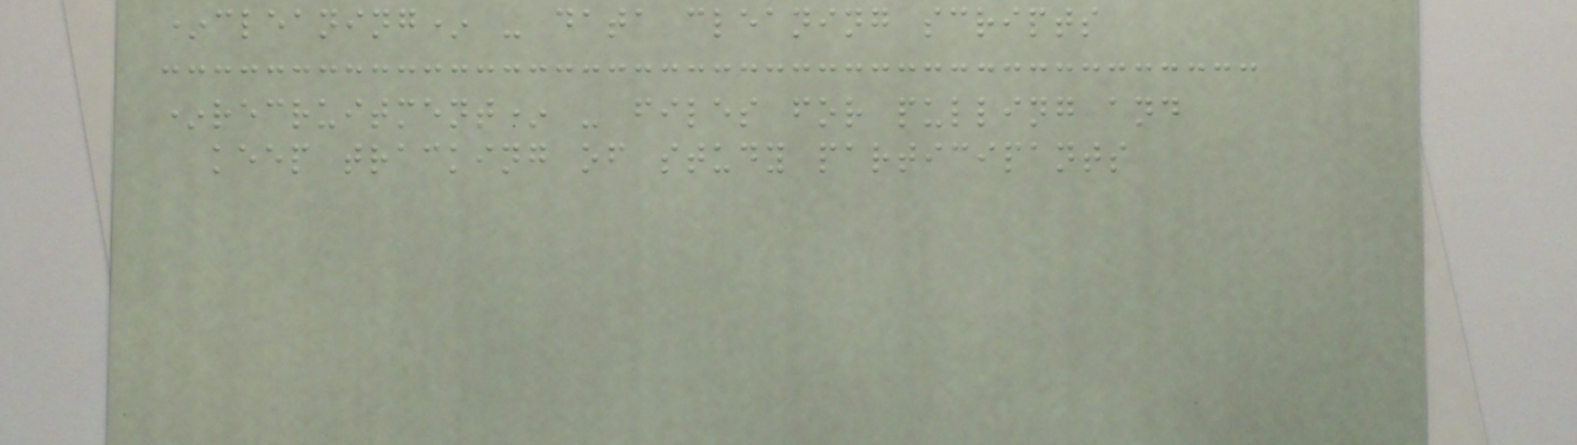*cleaning* - data cleaning scripts
*recruitment* - files for pulling and
keep tracking of study participants
